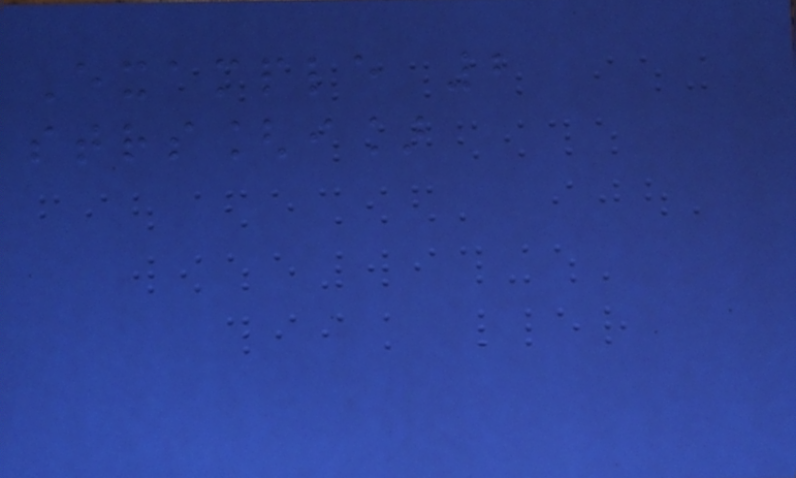Example 2
strs[i]
